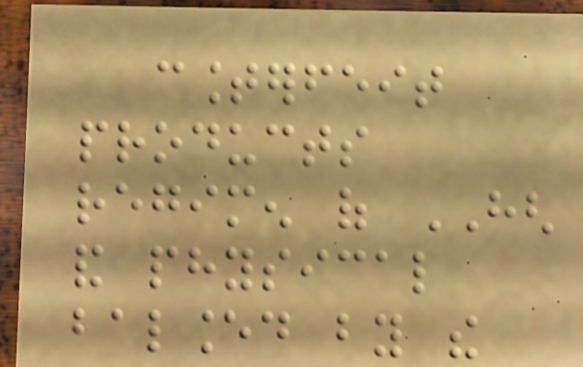counterfeit
products
regimen of HGH
and physical
balanced by the
